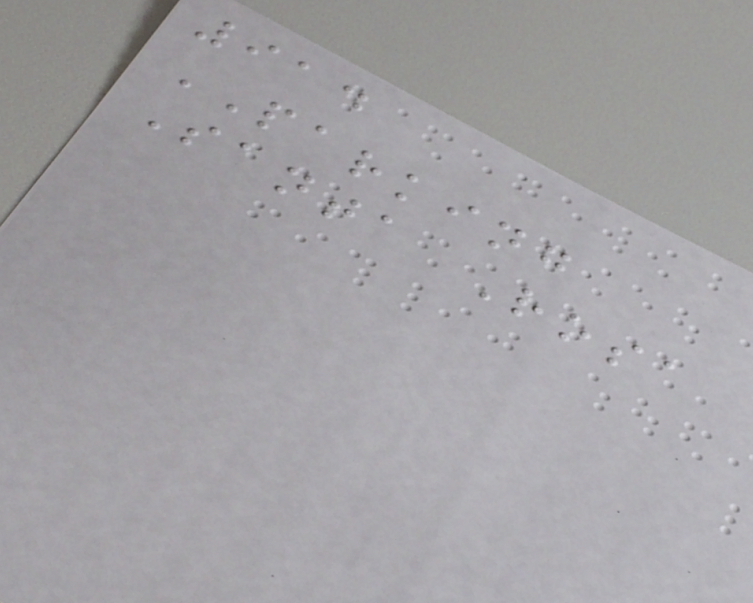914
PARKING
Santa Rosa
